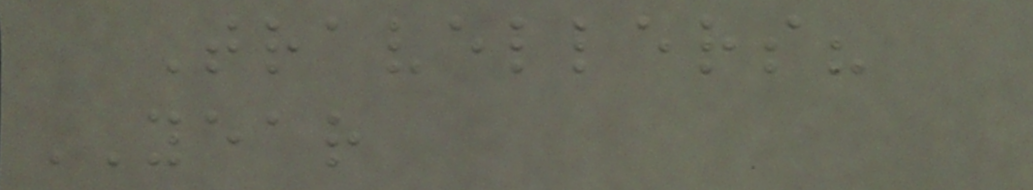Travellers?
YEAR
